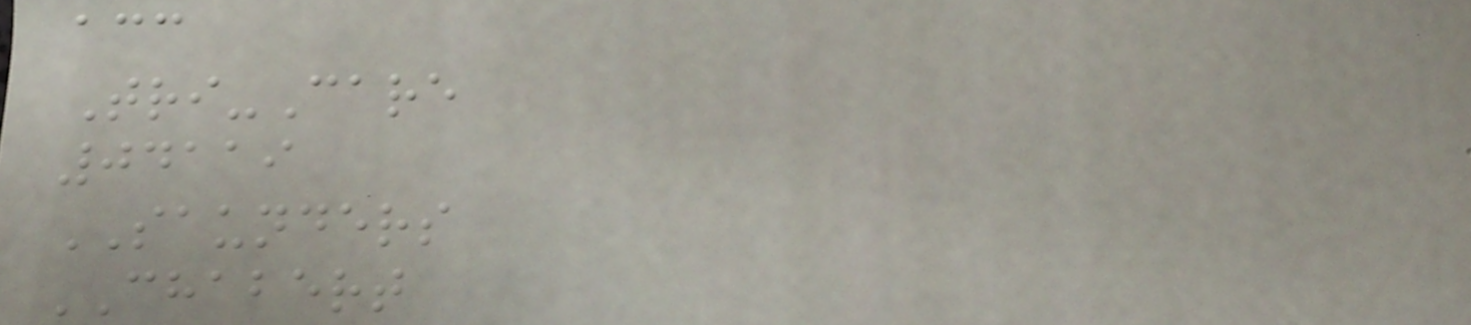acc
Tri-Care
04119
SAUNDERS
CHABERT
